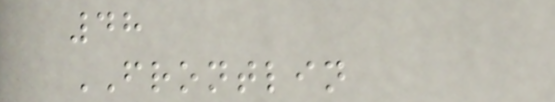48
FRONTLIN
